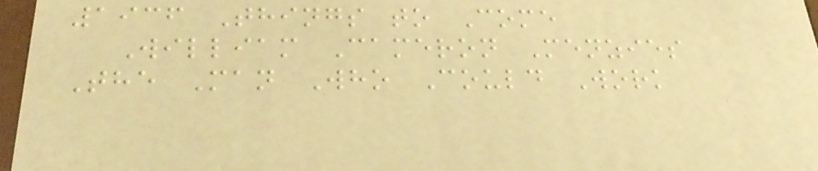1936 Things to Come
William Cameron Menzies
The Man Who Could Work
